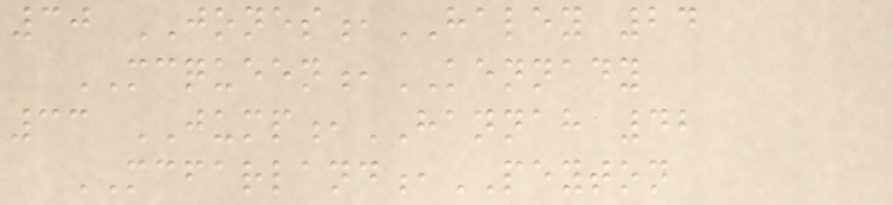30 JONES,HALEY 24
MCQUEEN,KENNADY
33 JUMP,HANNAH 42
MCFARLAND,PEYTON
